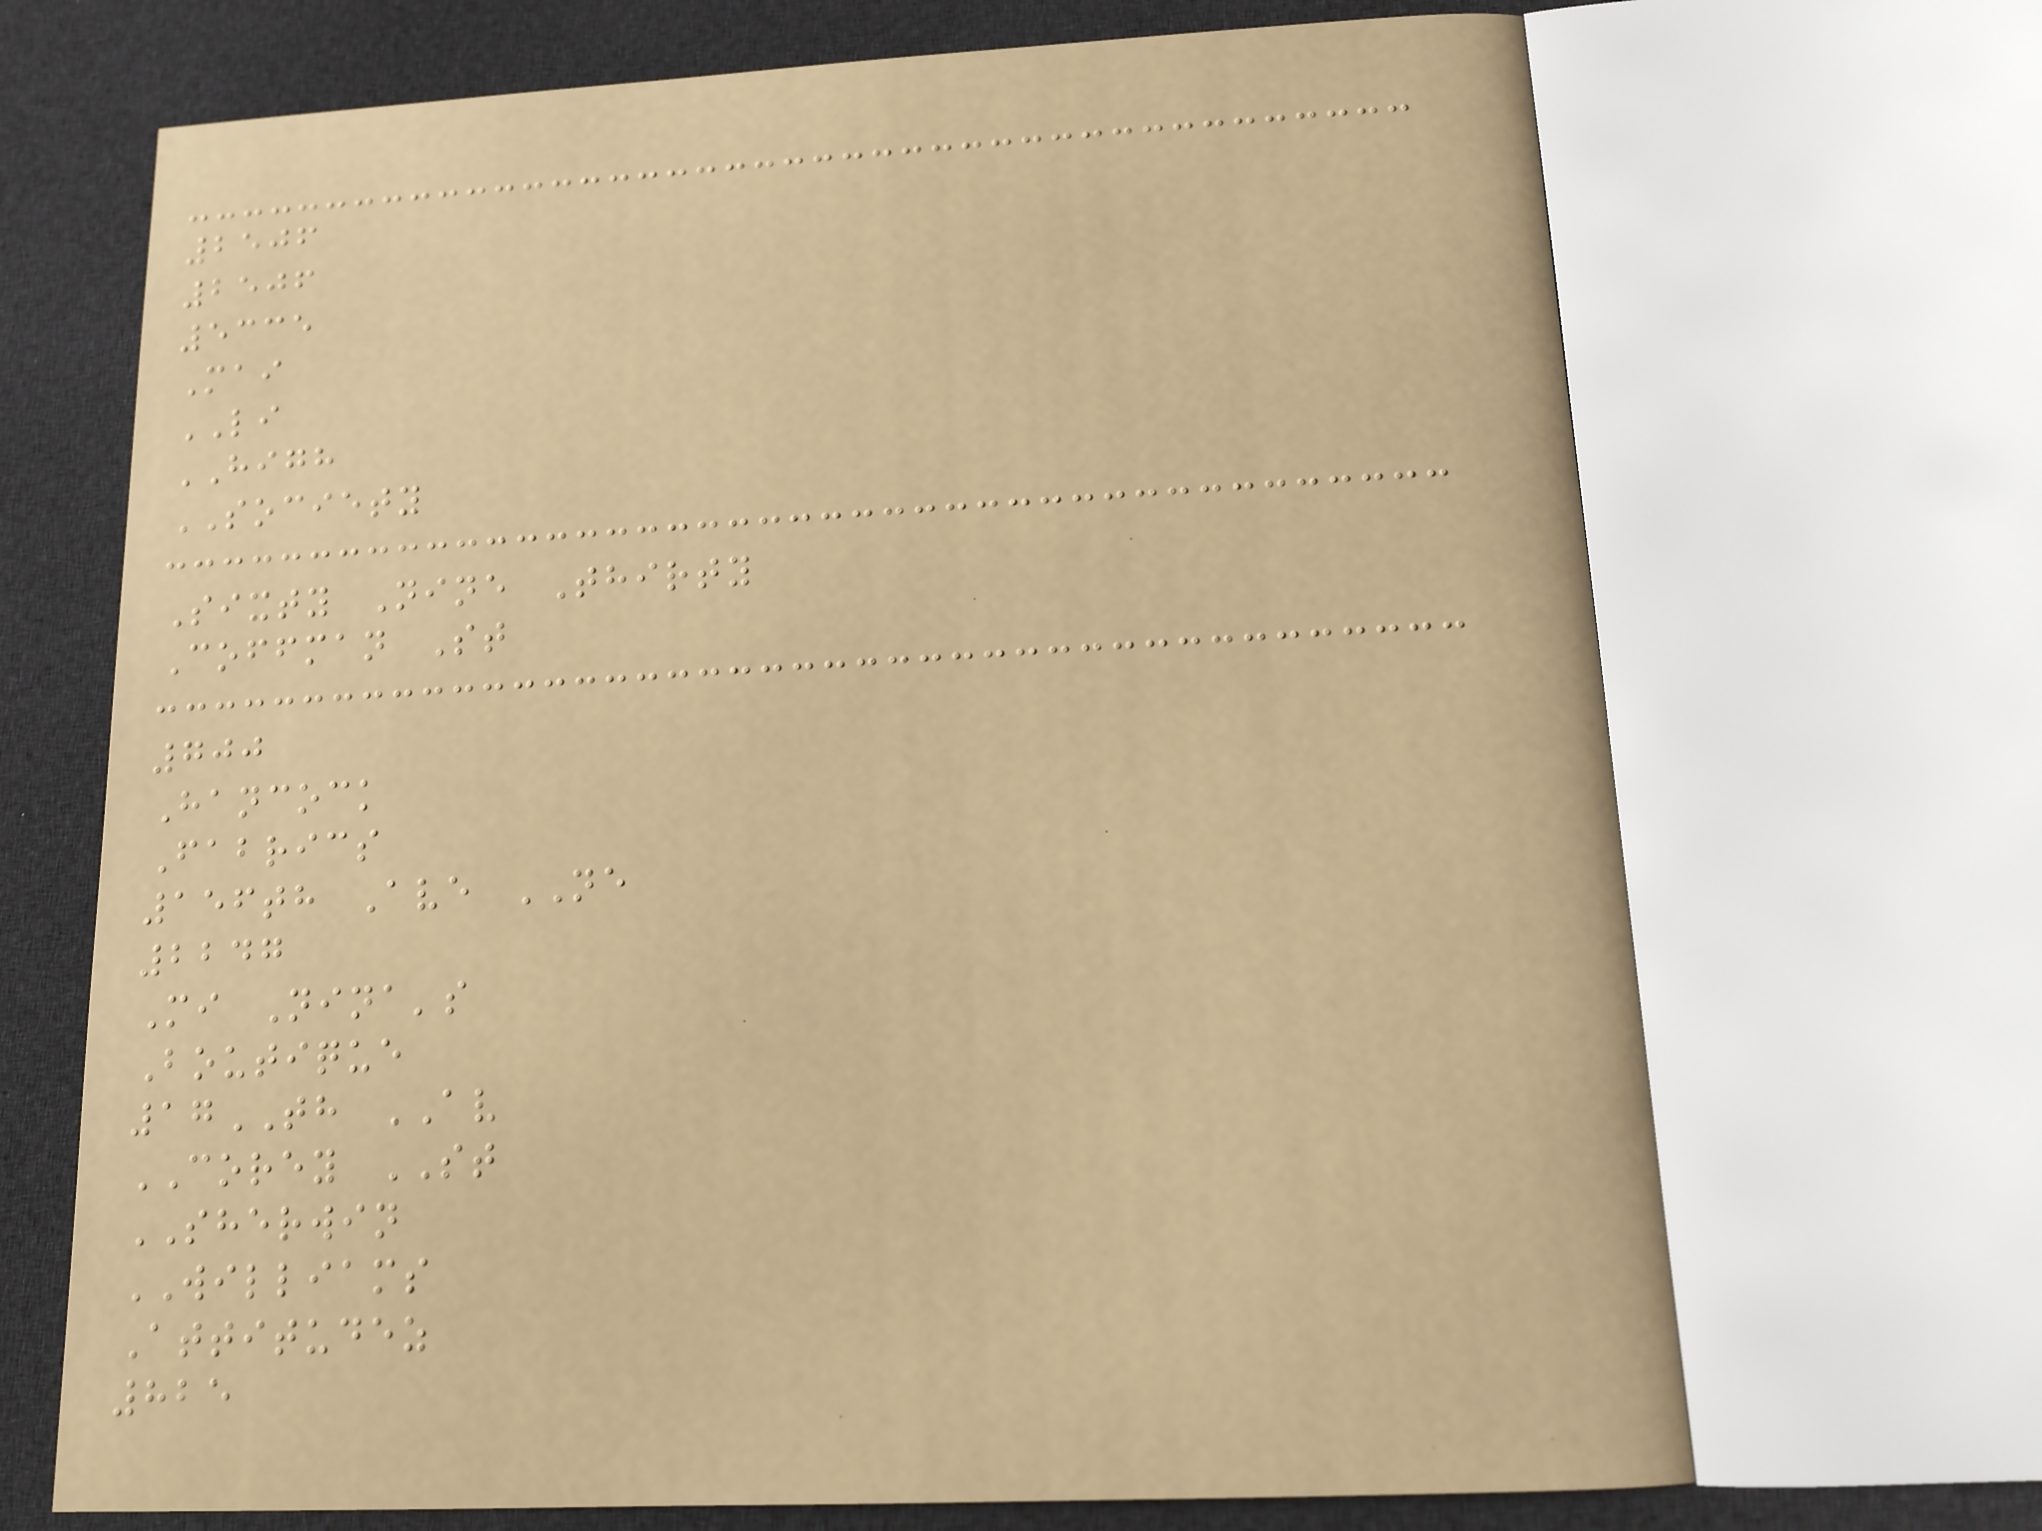2506
2506
5335
Mai
LI
HIGH
SOCIETY
Sixty Nine Thirty
Coffman St
700
Hancock
Fabrics
156th Ave NE
2247
Mi Nina's
Boutique
17TH AV
COREY ST
SHERWIN
WILLIAMS
Attitudez
825
